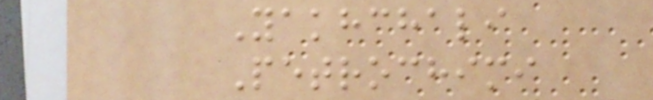Yakhchali
Petrochimi
